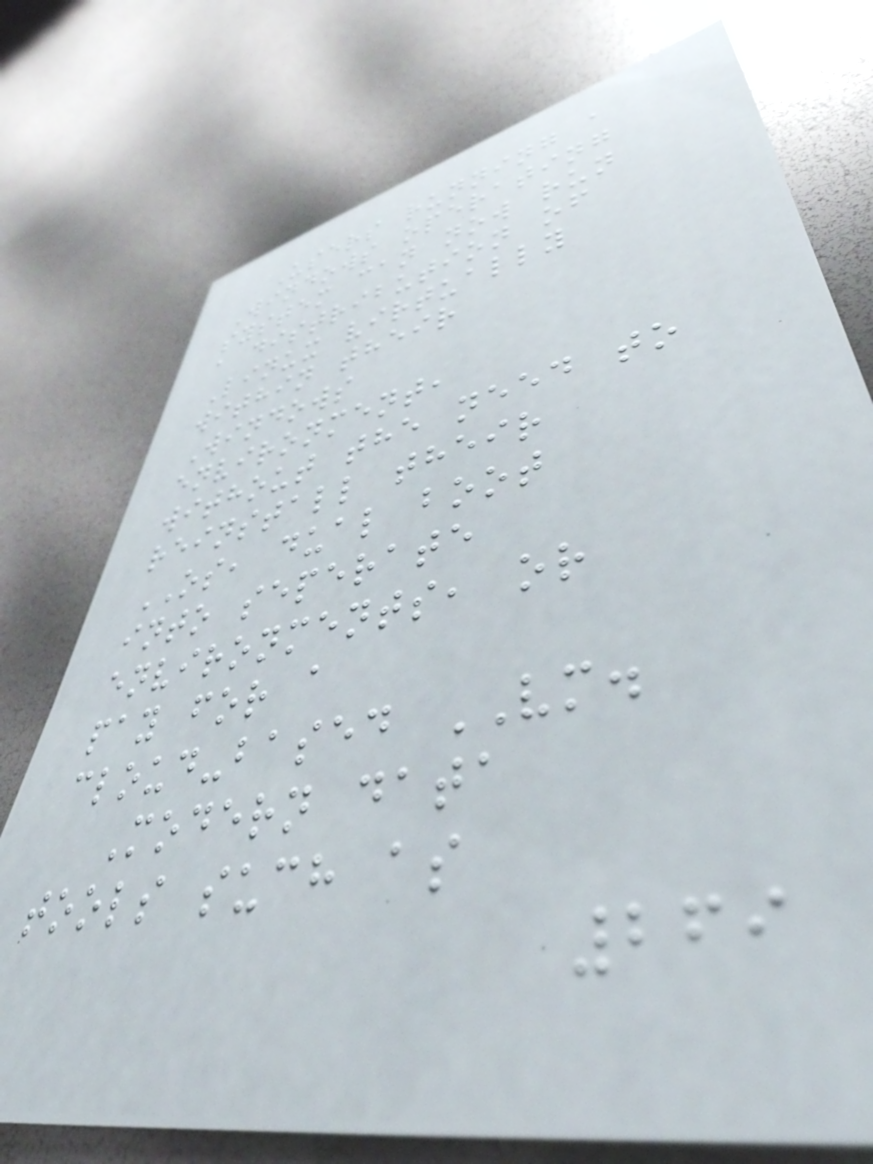Users running a
Windows operating
system can now run
a distribution of
Linux virtually
within their
Windows
environment,
without the need to
reinstall their
OS, dual boot
into seperate
environments, or
pay for a
cloud-based VM.
Modern data
tools such as
269
